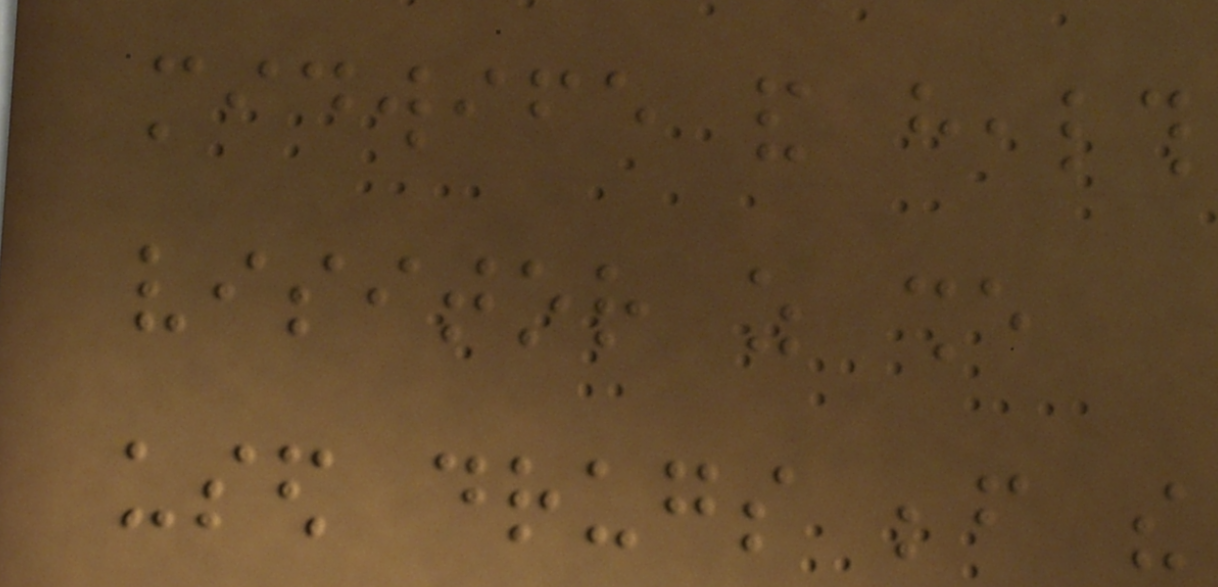midwife and health
visitor as she
used drugs before the
